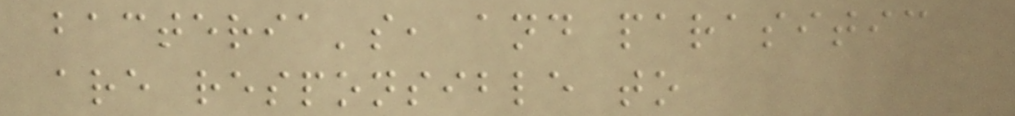bacteria's, and parasitic
are responsible to
